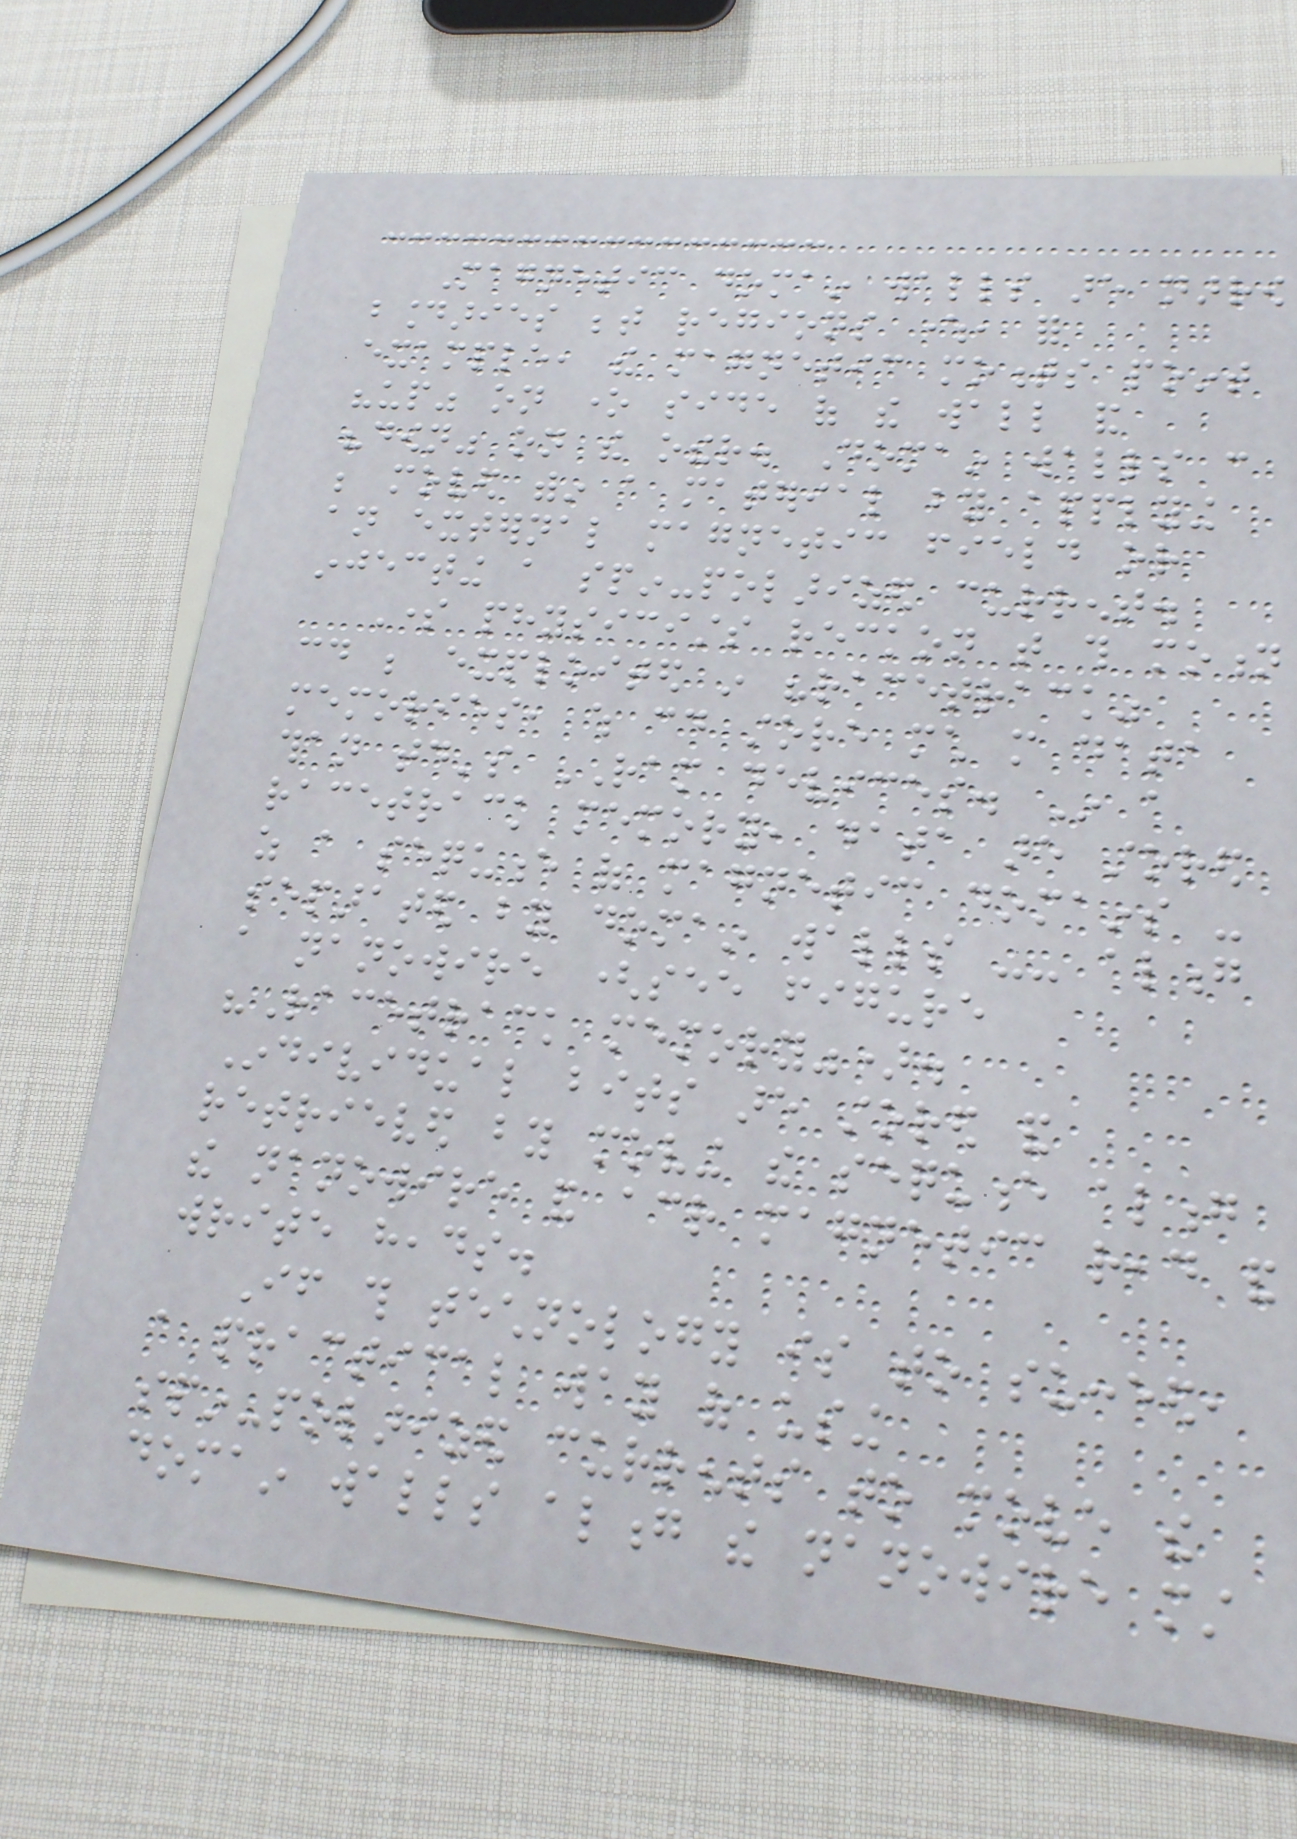Magnetic domain walls are narrow
boundaries between regions where, for
example, the magnetic moments point
"up" on one side of the wall and
"down" on the other. Domain walls can
be moved within a material by applying
an external magnetic field or
injecting a spin-polarized current.
Some physicists reckon that this motion
could be exploited in "racetrack"
memories, which could store much more data
than today's RAM devices. In a
racetrack memory, data are stored
as a sequence of magnetic domains -
separated by domain walls -- along
a nanowire (see figure
"Racetrack memory").
Individual bits are stored and
retrieved by moving the sequence along
the nanowire and across magnetic read and
write heads.
If this technology is to succeed,
a practical way of using
spin-polarized currents to move the
domain walls along the nanowire must
